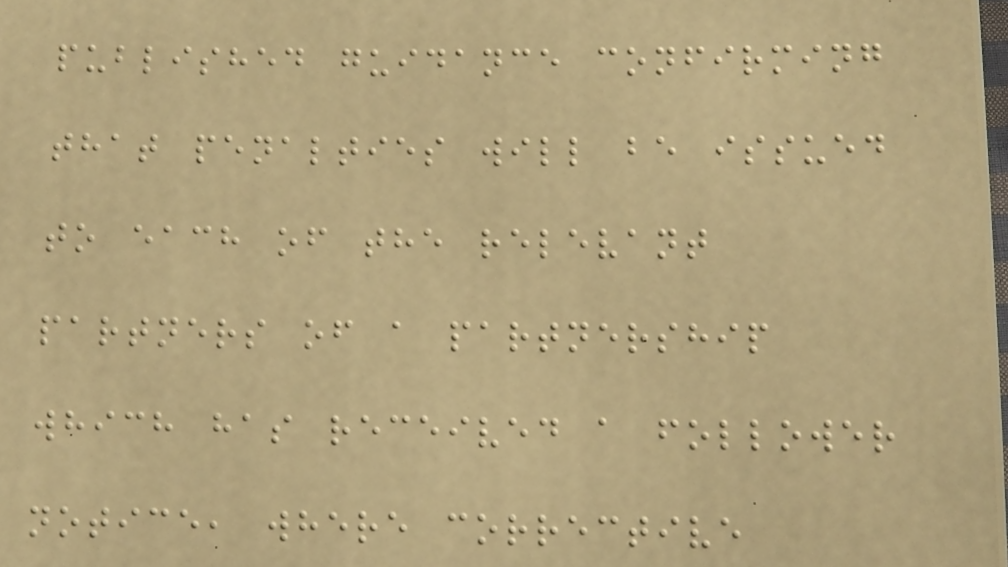published guidance confirming
that penalties will be issued
to each of the relevant
partners of a partnership
which has received a follower
notice, where corrective
